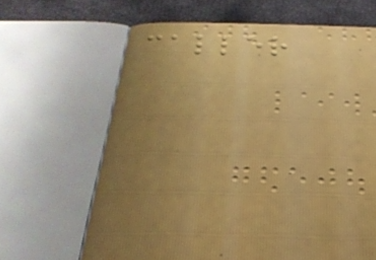caller
